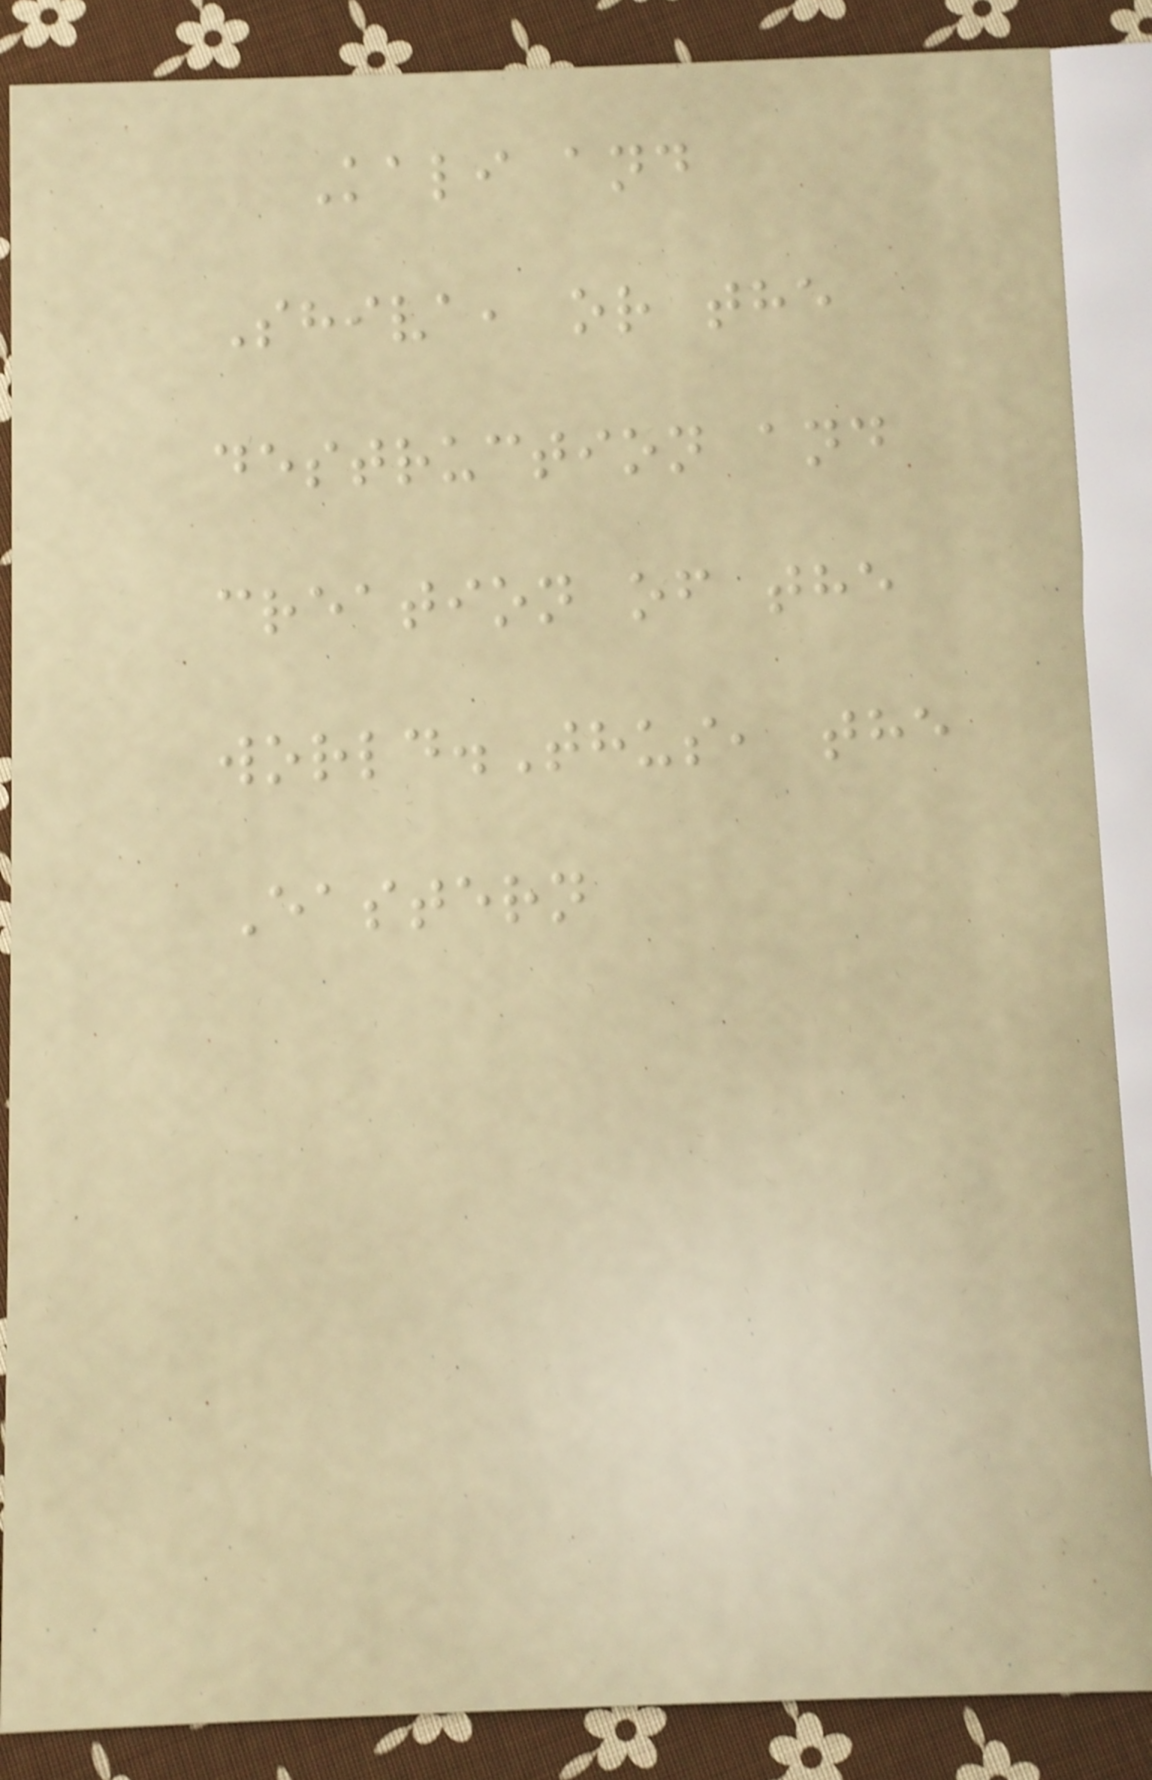Kali and
Shiva, or the
destruction and
creation of the
world.Thus, the
Eastern
